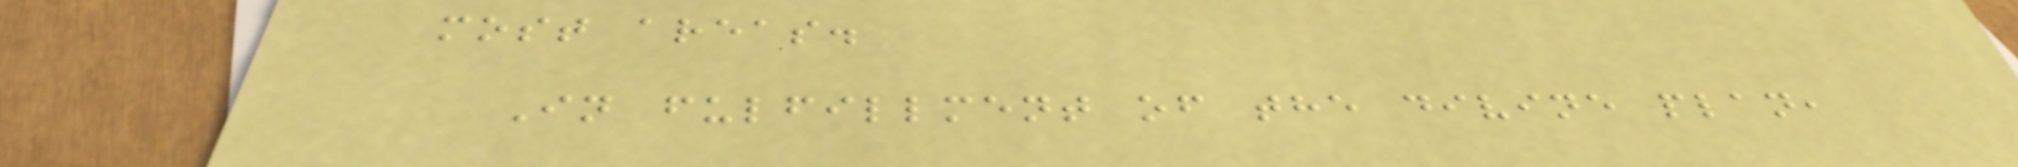most areas.
In fulfillment of the divine plan,
